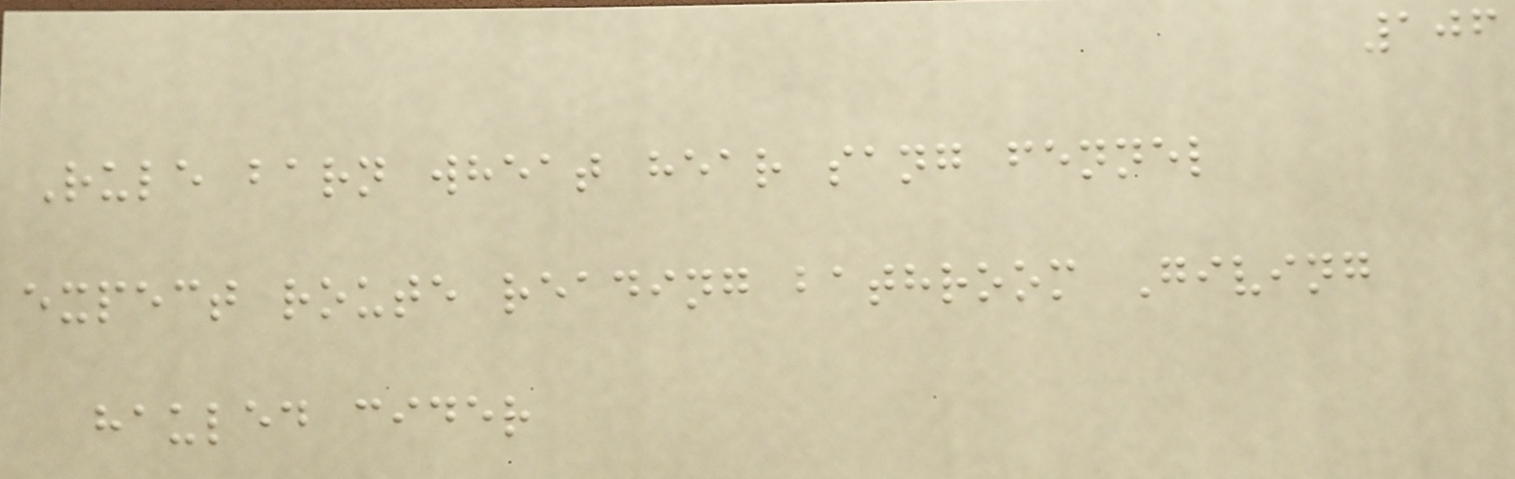106
Rule barn wheat hear sang fennel
expect route reading bathroom Giving
hauled cider
